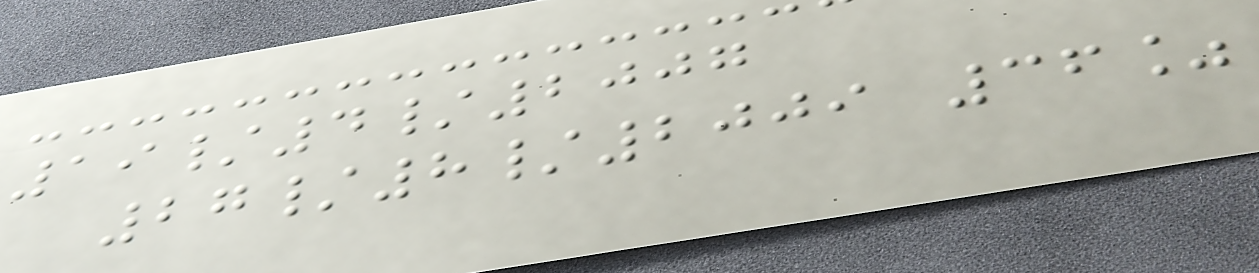19/4/2007
27/8/2009 36%
